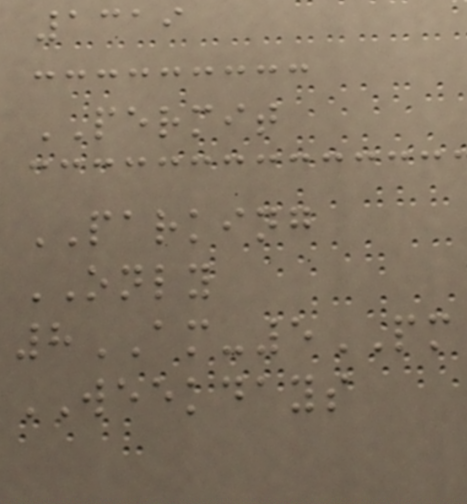1319
PERMIT
PARKING
ONLY
8AM-5PM
WEEKDAYS
